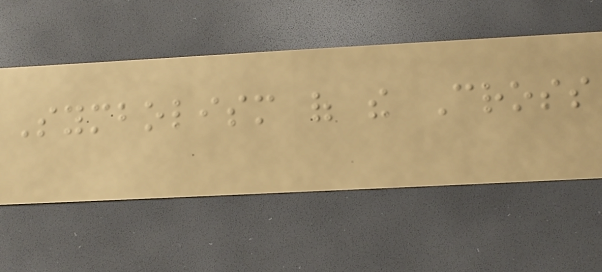Symbolism of the Cross
